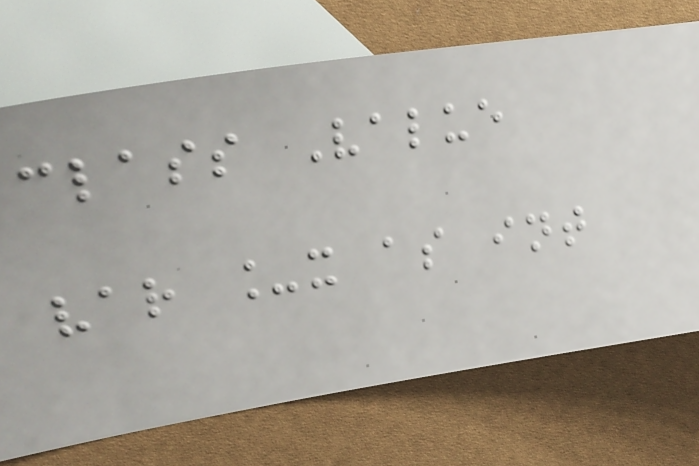class Value
var _x as int
